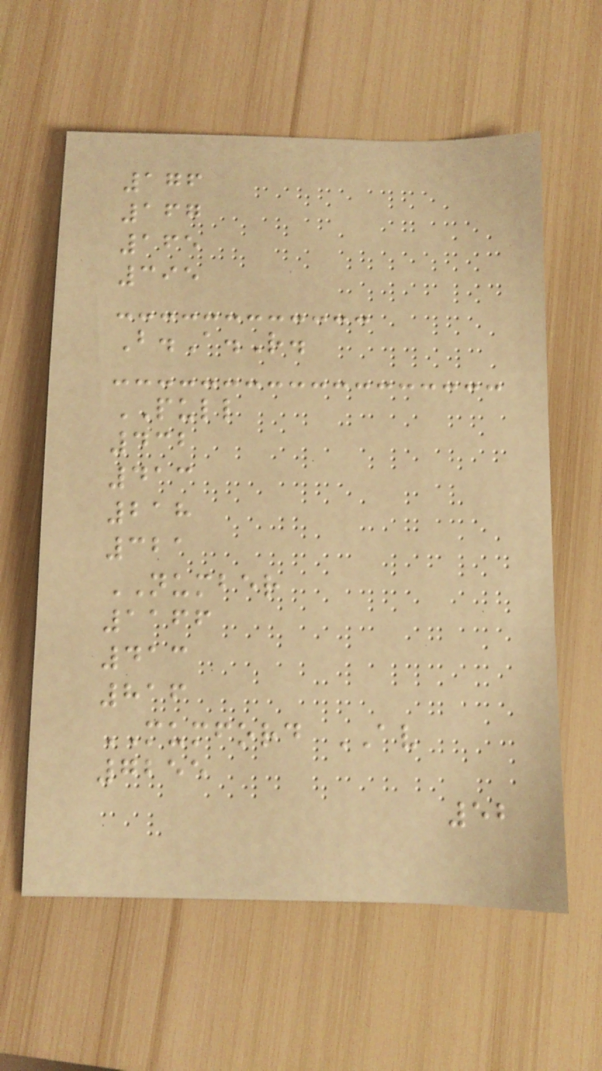176
167
165
395
B.A.R.
PULL
432
413
218
321
NUMBER
1166
413
816
MUMFORD AV
7255
52
